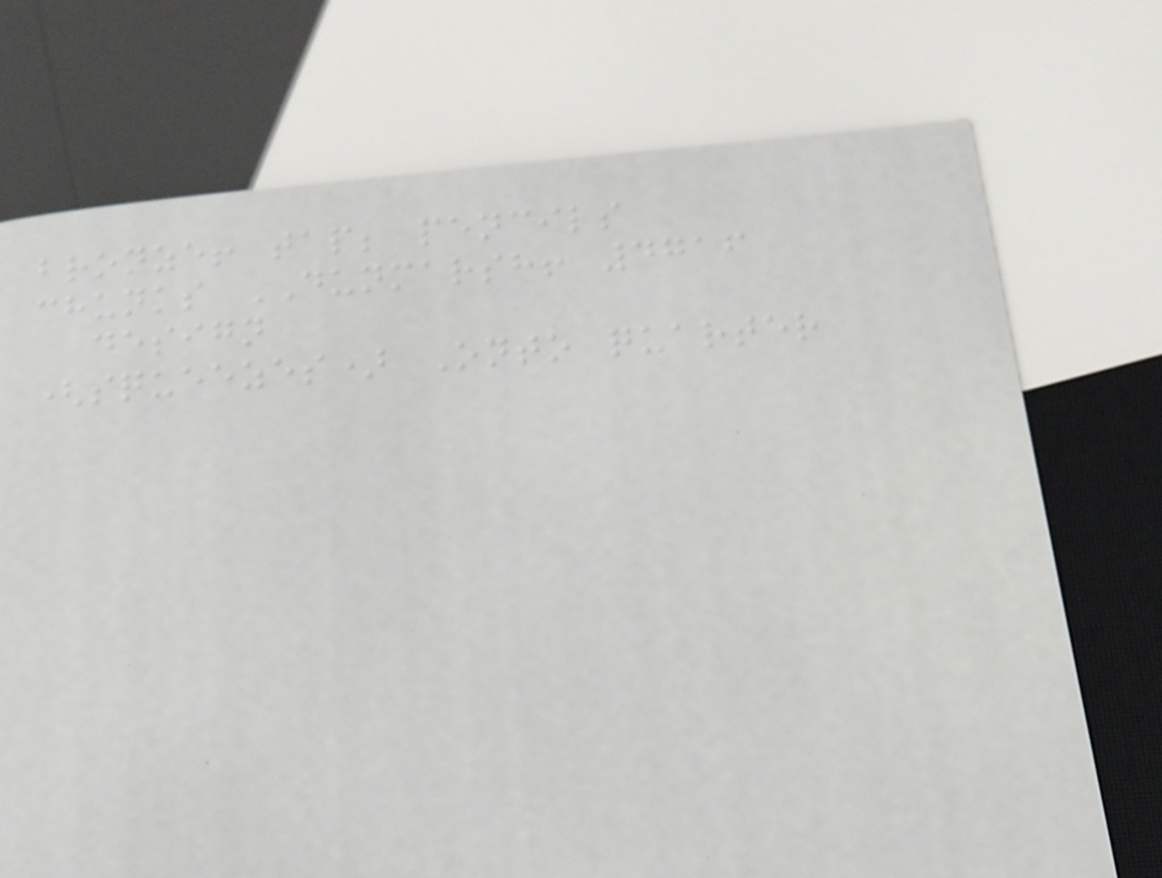bronze! tap; pencils
chunks DUNMARSH! 4716
design
(squeezes) Onto quarter
